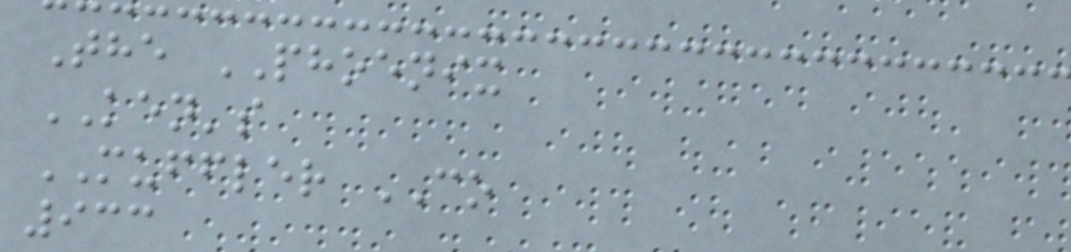The PHOENIX
KEN's
MUFFLER CO
933
